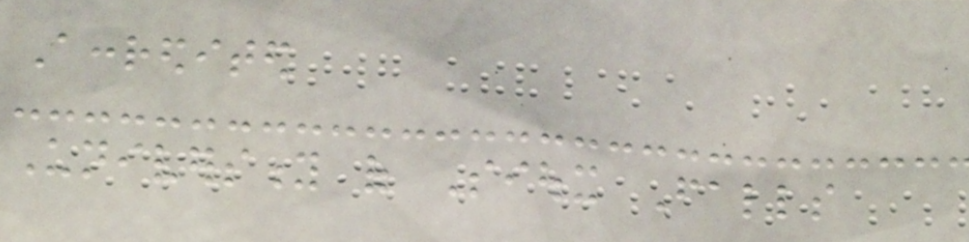Accredited
University of Sioux Falls
